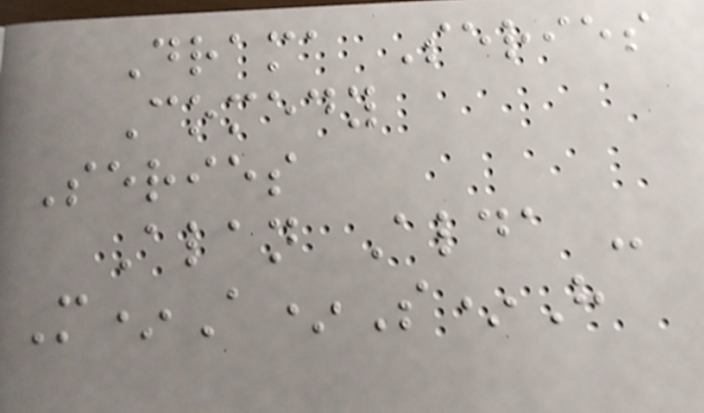Drama Series
Comedy
Series
Alan Alda -
M*A*S*H
